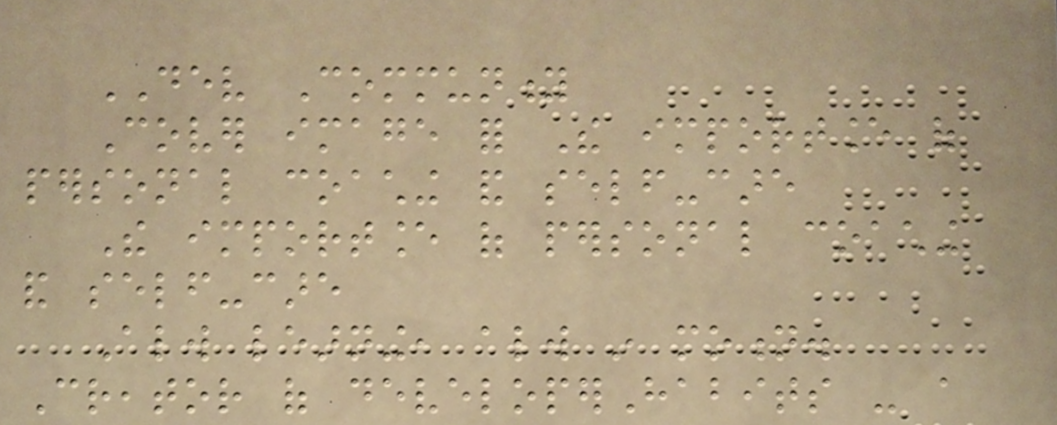DEV Community
Cover image for The importance of
personal coaching and self-care
The importance of personal coaching
and self-care
Always learning, always in motion.
Creator of developerHabits - a
